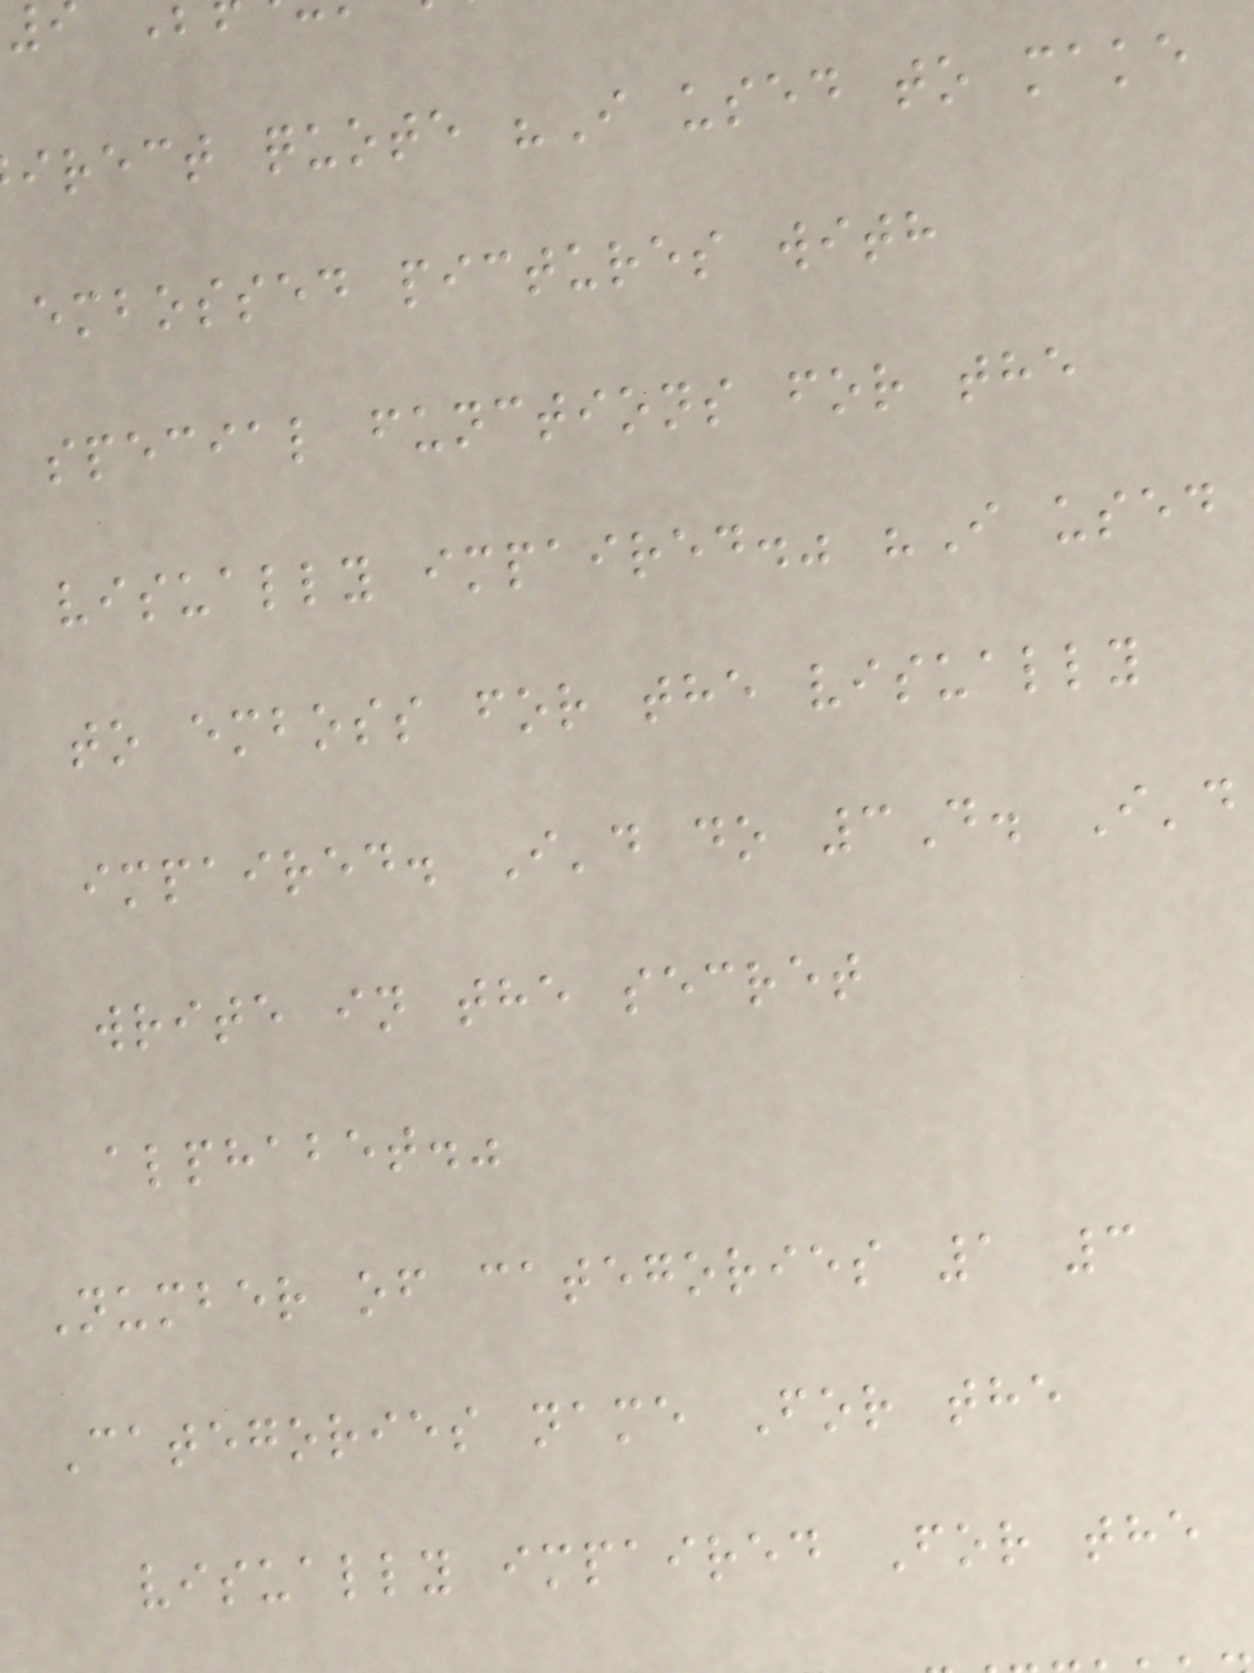irect quote "I used to make
embossed pictures with
special functions for the
visually impaired." "I used
to emboss for the visually
impaired. I'd do 3D. I'd
write in the secret
alphabet."
Number of categories 1 3
Categories name For the
visually impaired For the
